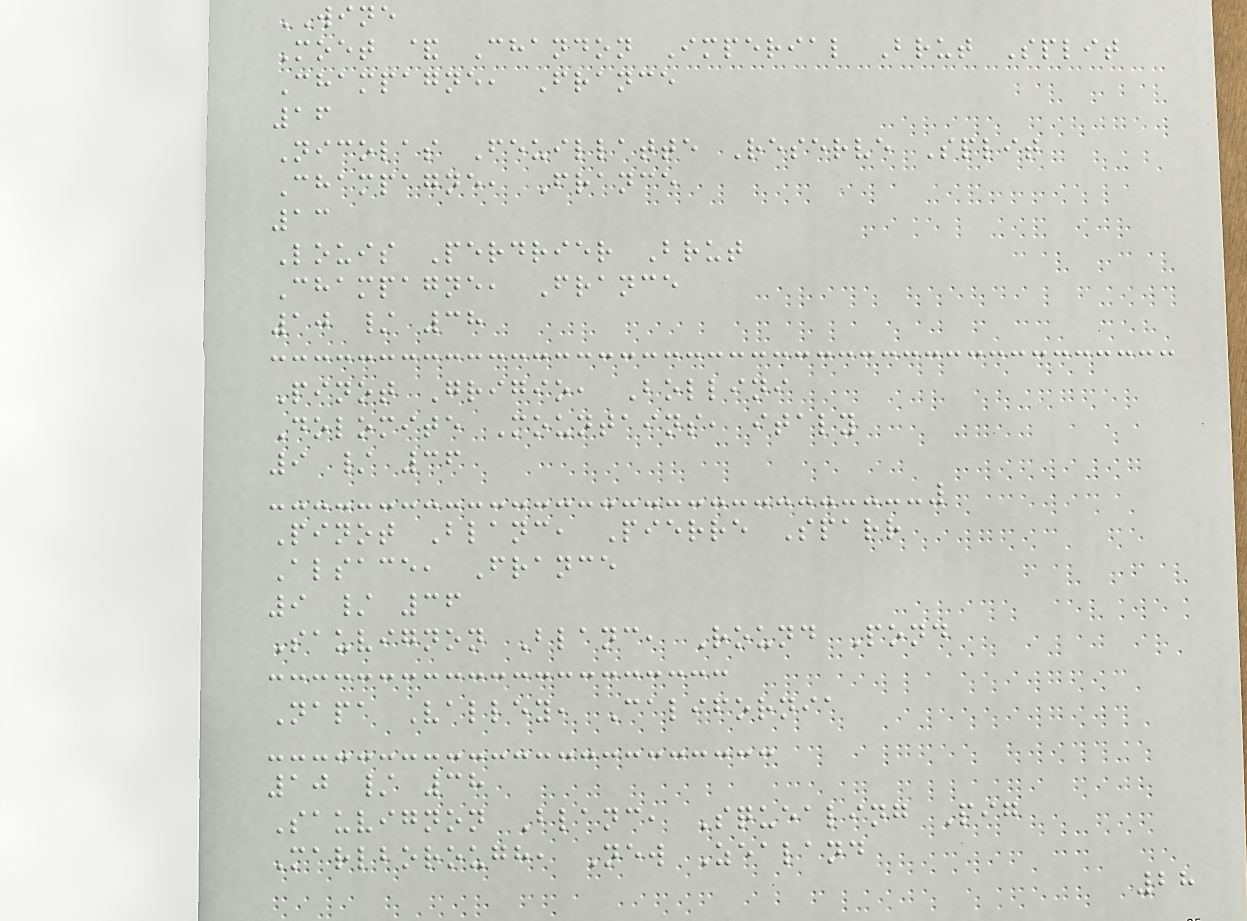WINE
Moet & Chandon Imperial Brut Split
Champagne, France
16
Nicolas Feuillatte Reserve Split
Champagne, France
13
Louis Perdrier Brut
Champagne, France
10 / 38
Pinot Grigio, Bollini
Dolomite Mountains, italy
9 / 36
Pinot Blanc, Pierre Sparr
Alsace, France
9 / 36
Sauvignon Blanc, Round Pond
Napa Valley, California
10 / 38
Sauvignon Blanc, Squealing Pig
Marlborough, New Zealand
28
